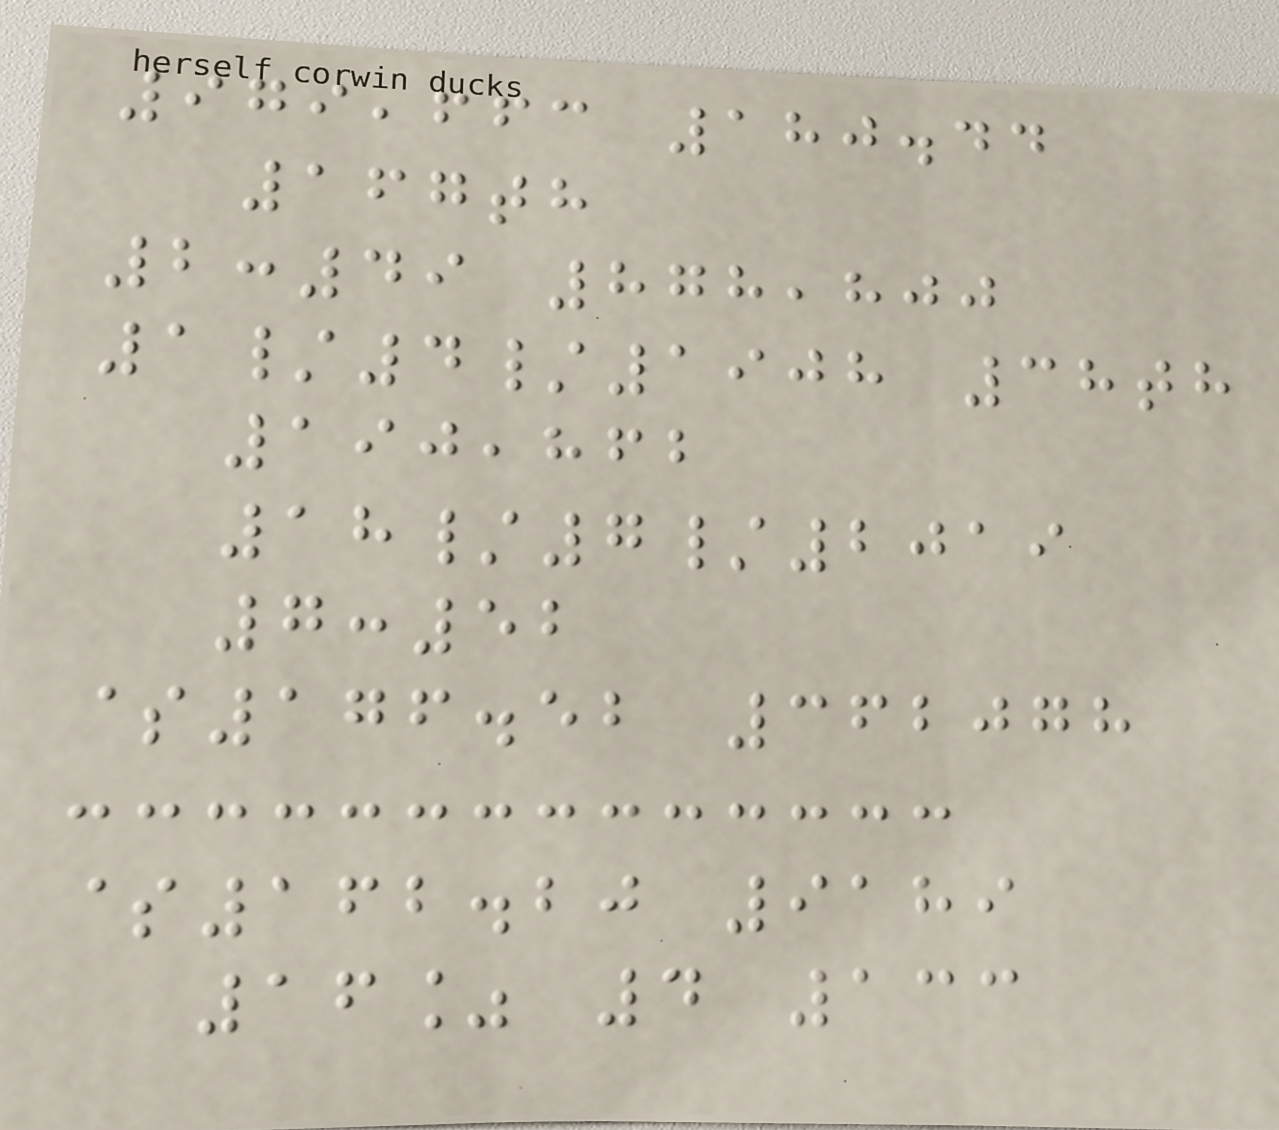979,663 180.44
167th
2:49 878,800
1/4/1908 38th
190,862
18/7/2019
7:52
$176.52 362078
$162.20 9189
16% 4 133
